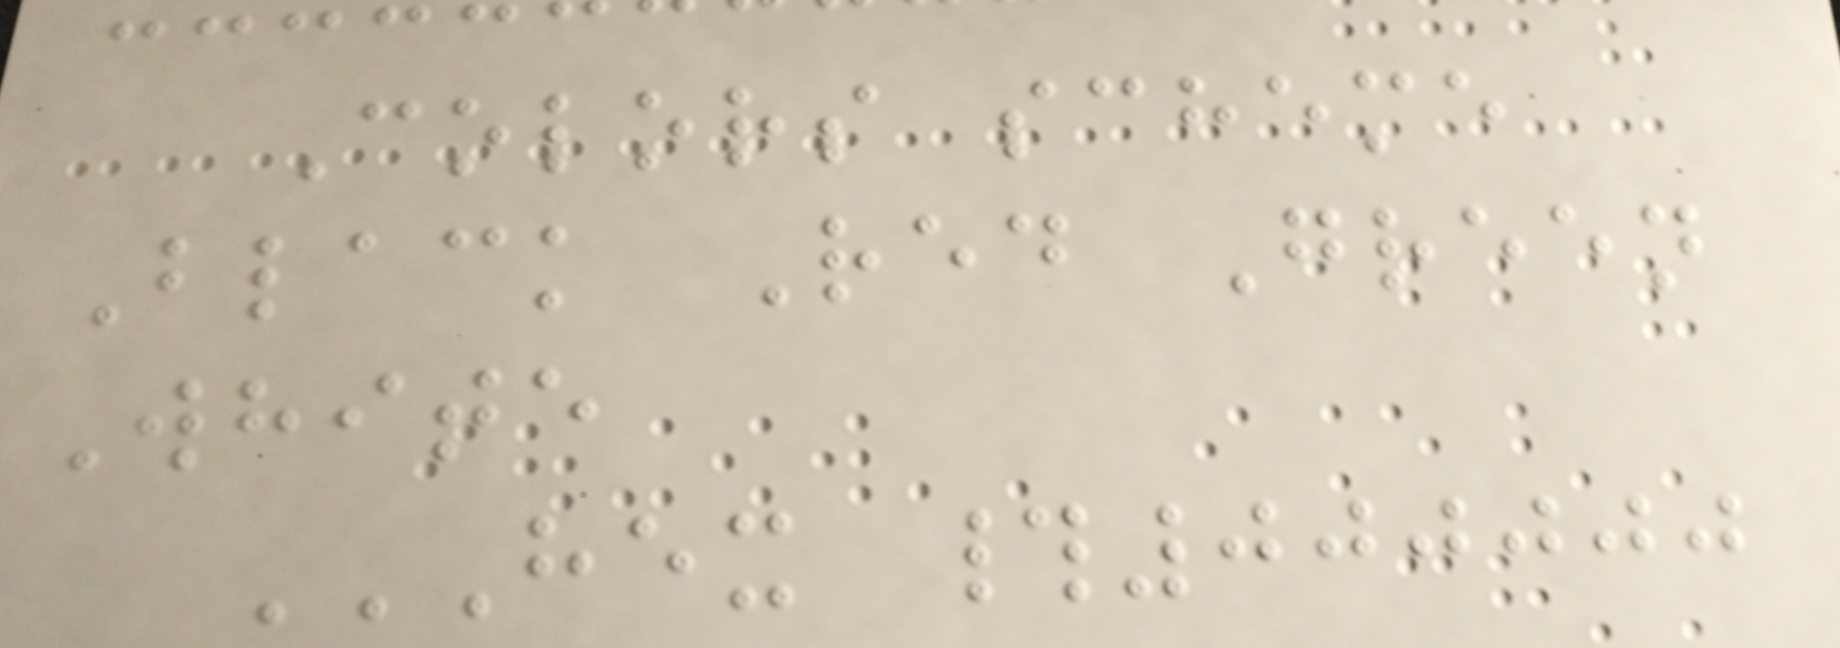Colors scheme
Black Red Green
White
HEX #000000
